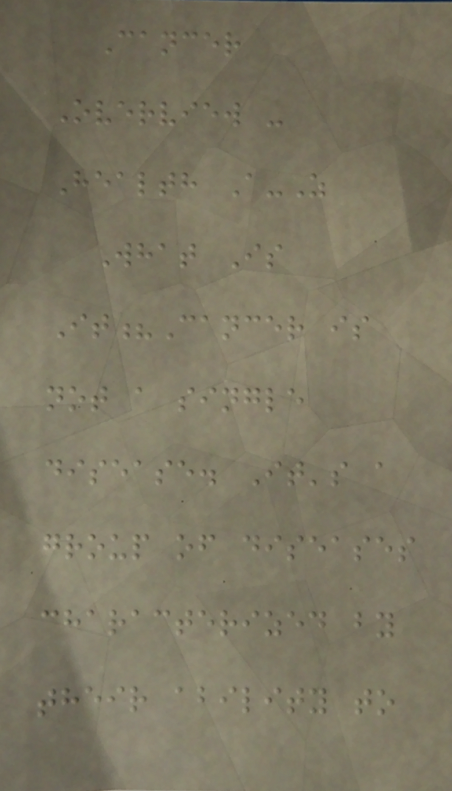Cancer
Overview -
Health A-Z
What Is
It?Cancer is
not a single
disease. It's a
group of diseases
characterized by
their ability to
